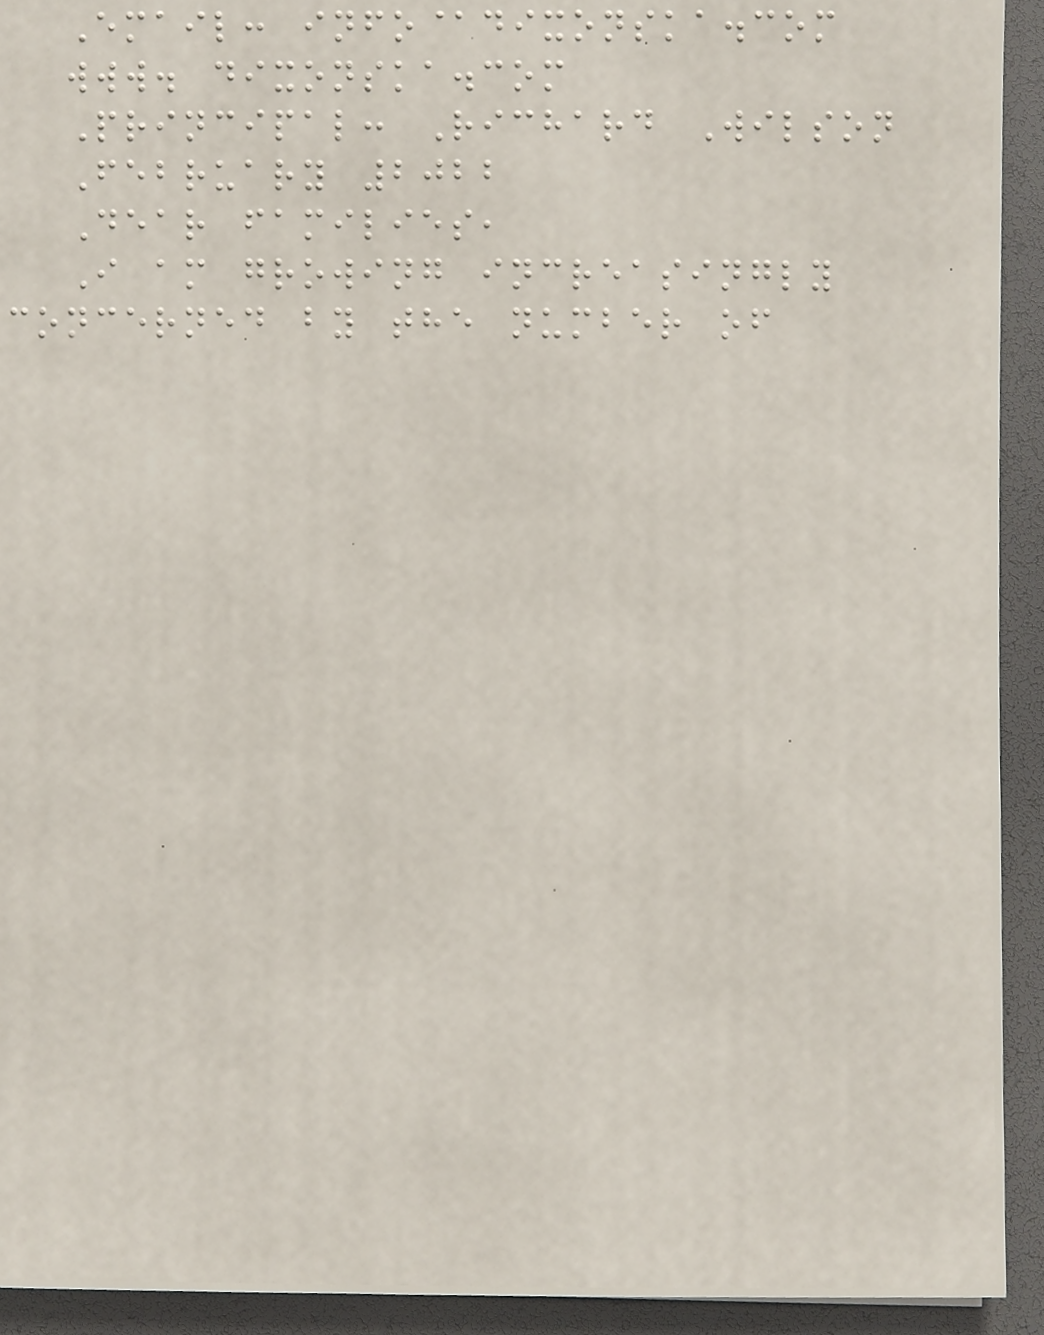Email: info@dixonska.com
www. dixonska.com
Principal: Richard Wilson
February 2022
Dear families,
I am growing increasingly
concerned by the number of
